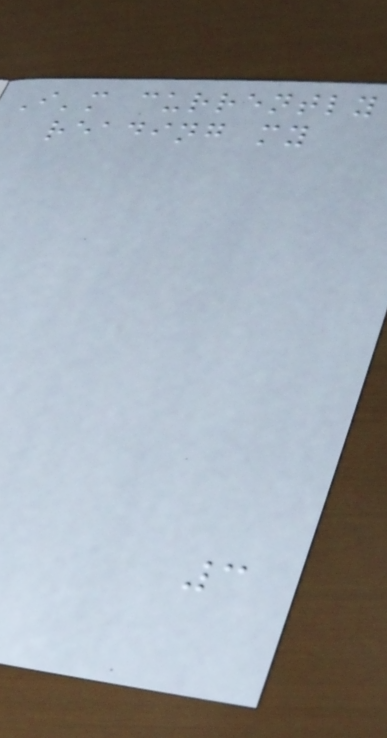I'm currently
reading my
3
